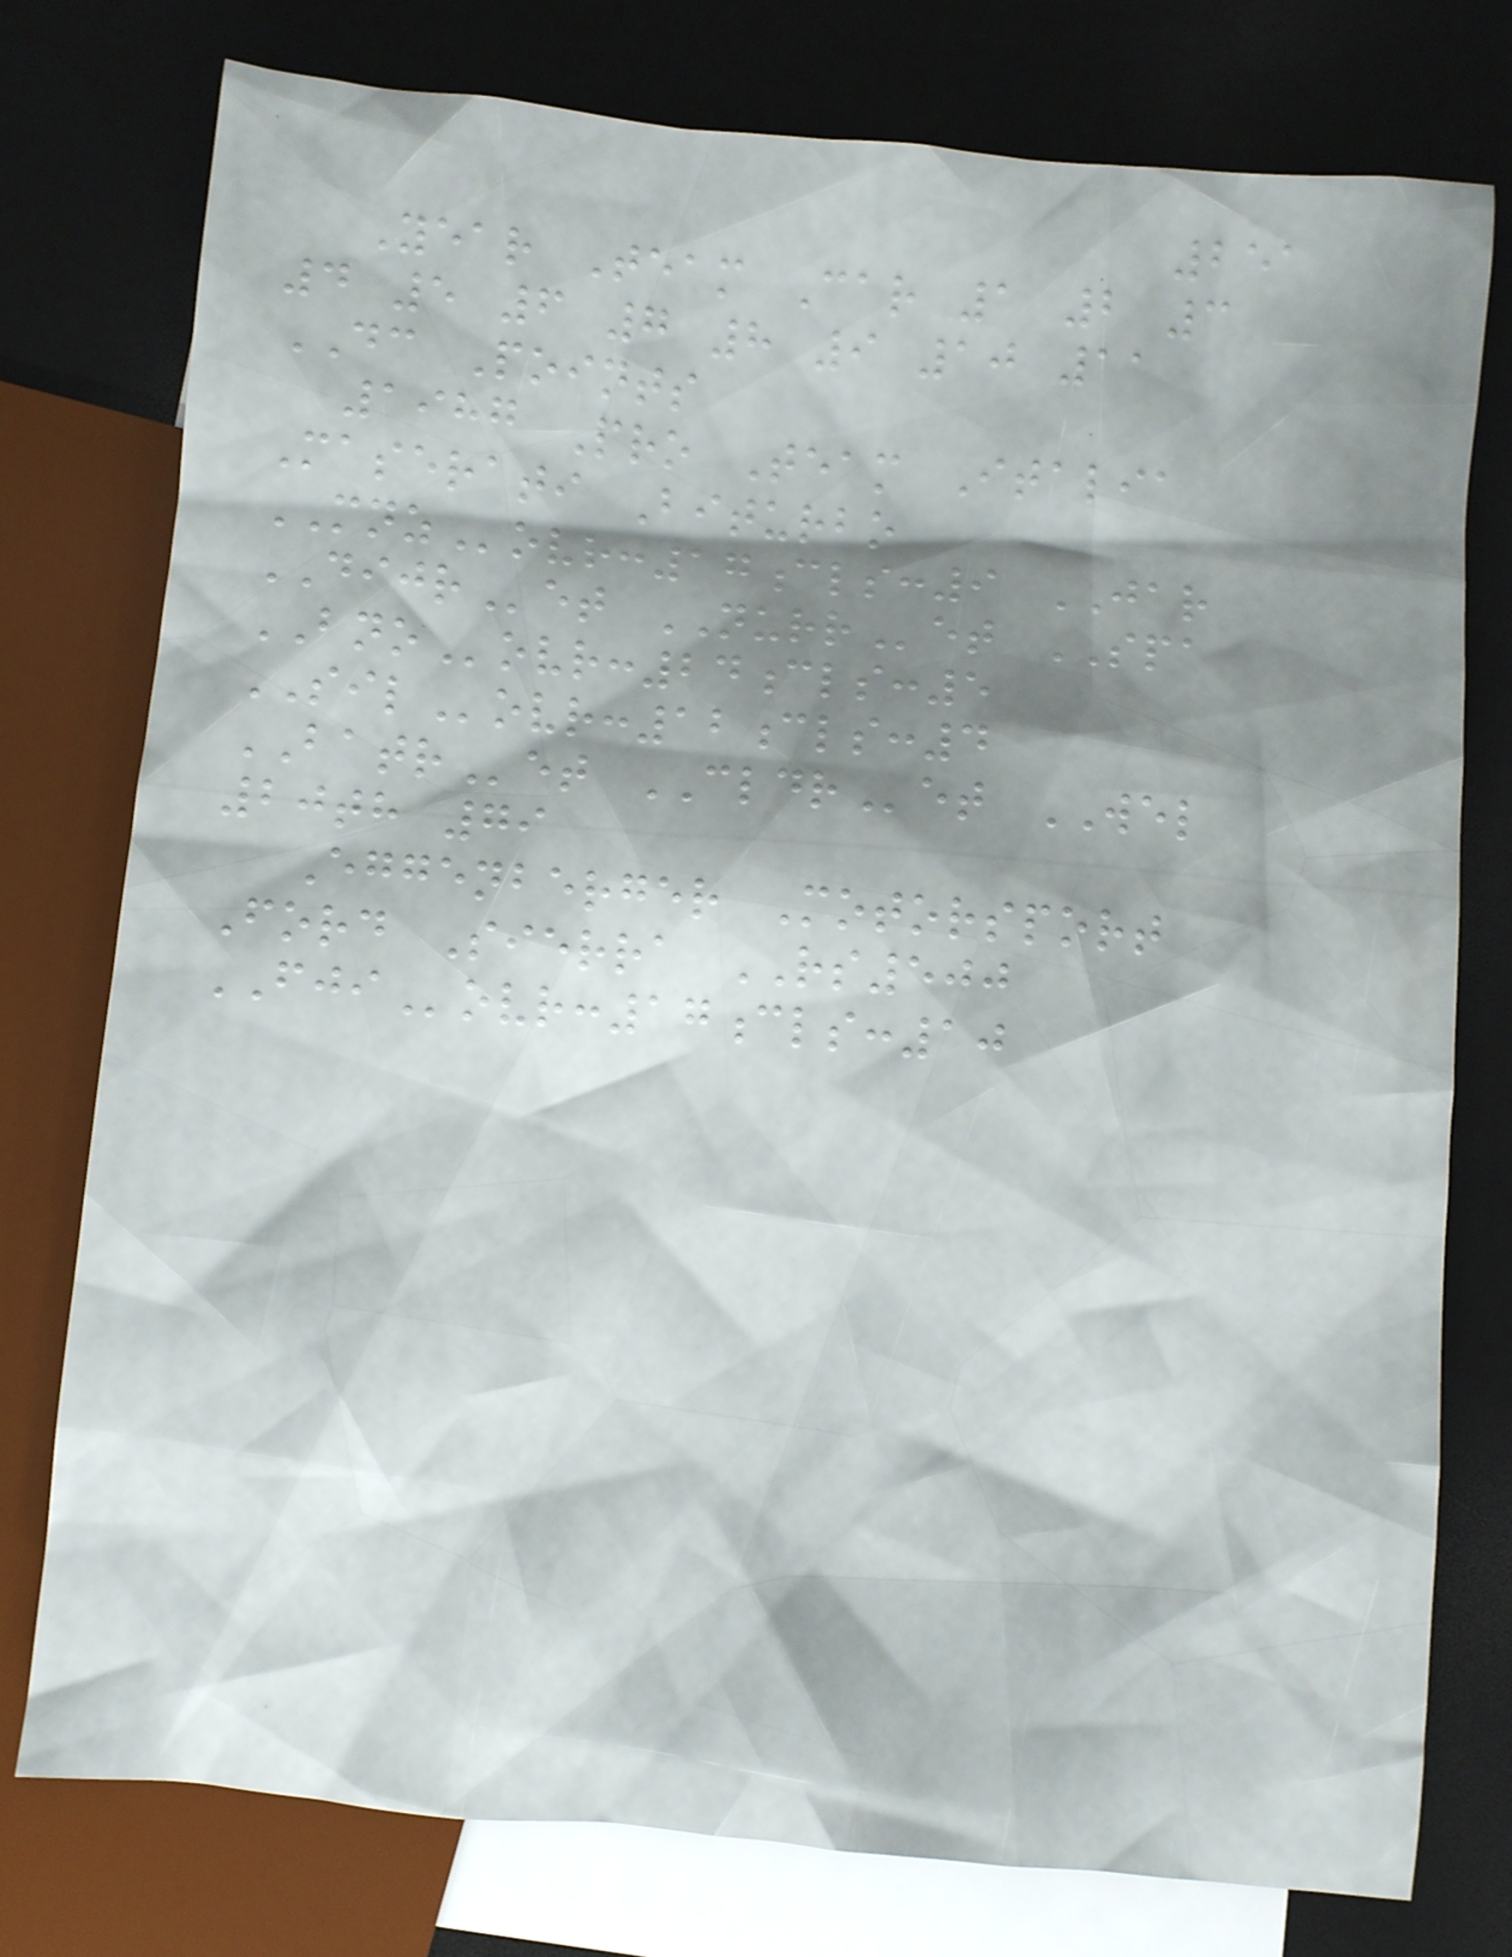251
Year Team Car 1 2 3
4 5 6 7 8 9 10 11
DC Points
1987 Pro Team Italia
Maserati Biturbo
MNZovr:17cls:9 JAR
DIJRet NURRet SPA
BNOovr:24cls:5
SILovr:12cls:4
BATRet CLDRet WEL
20th 79
Eggenberger Motorsport
Ford Sierra RS500
FJIovr:17cls:10
